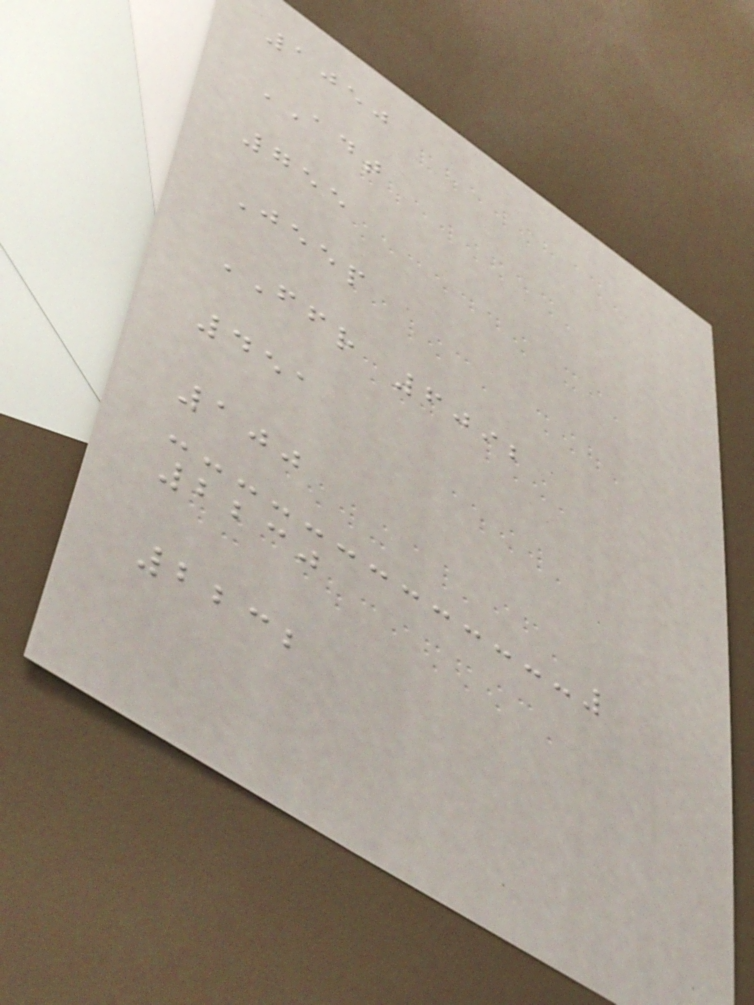1050
ADT
755
Jeep
FFR 6092
451
100
2230
2232
